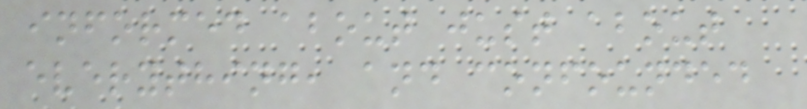informed about just about
everything, and confounded
